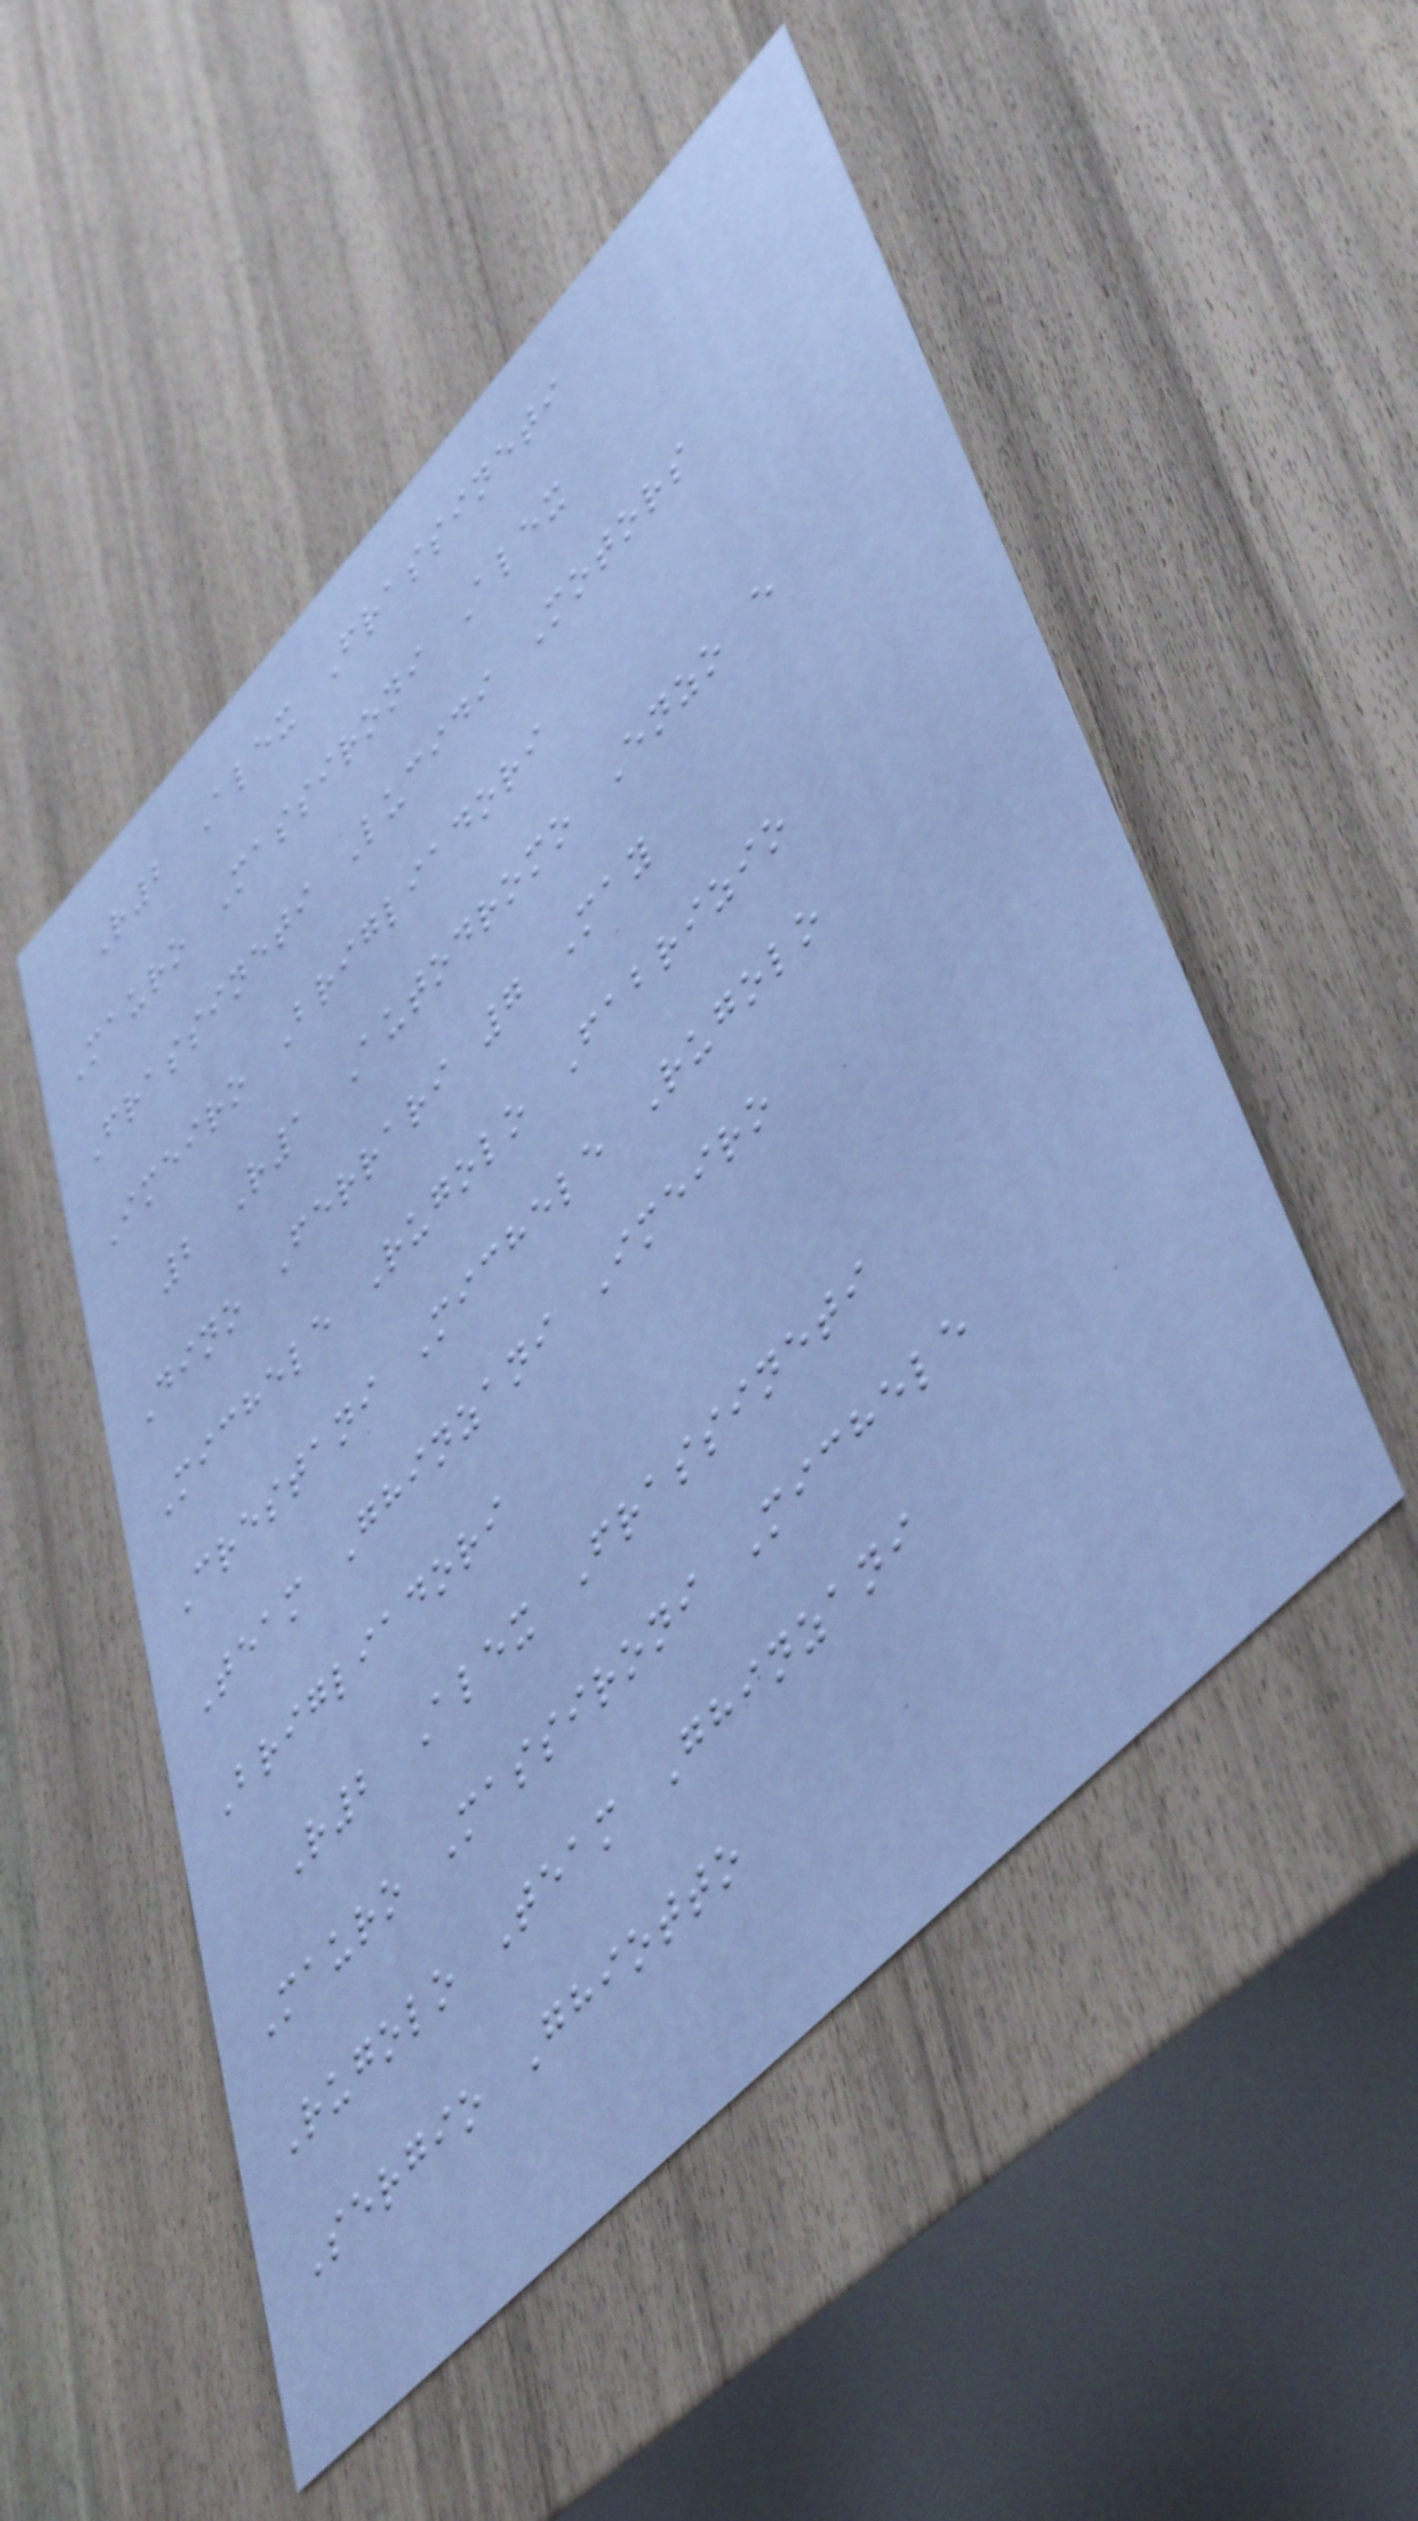R2 Alex Frassineti
Mauro Massironi Alex
Frassineti Lucidi Motors
Imeiro Brigliadori
2 R1 Autodromo Enzo e
Dino Ferrari 7 May
Michele Rugolo Fabrizio
Crestani Michele Rugolo
Team Ghinzani Imeiro
Brigliadori
R2 Alex Frassineti
Mauro Massironi Michele
Rugolo Team Ghinzani
Sergio Ghiotto
